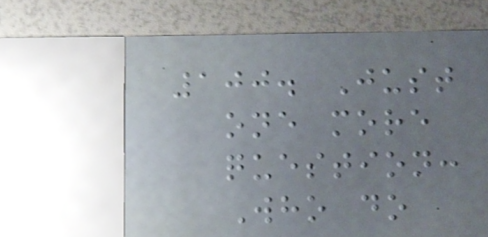100. Just
one more
question:
Who do
